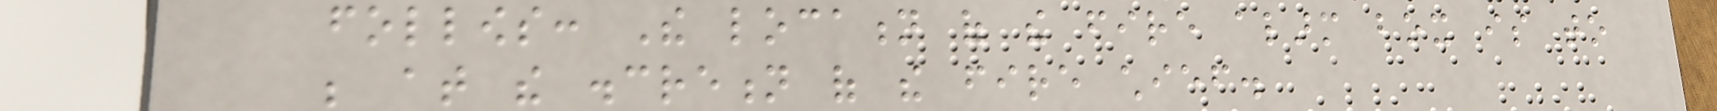follows: The location of the fire alarm box is to
be at the discretion of the fire chief.
